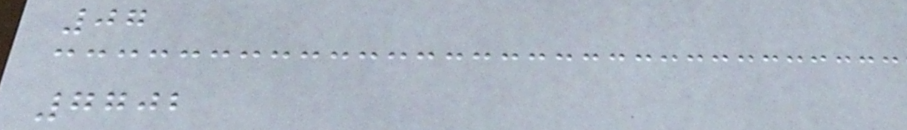07
7702
